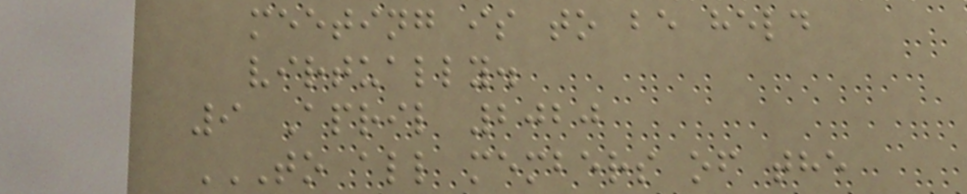meeting is to be held
virtually.
9 April 2020
TO ALL MEMBERS OF THE
